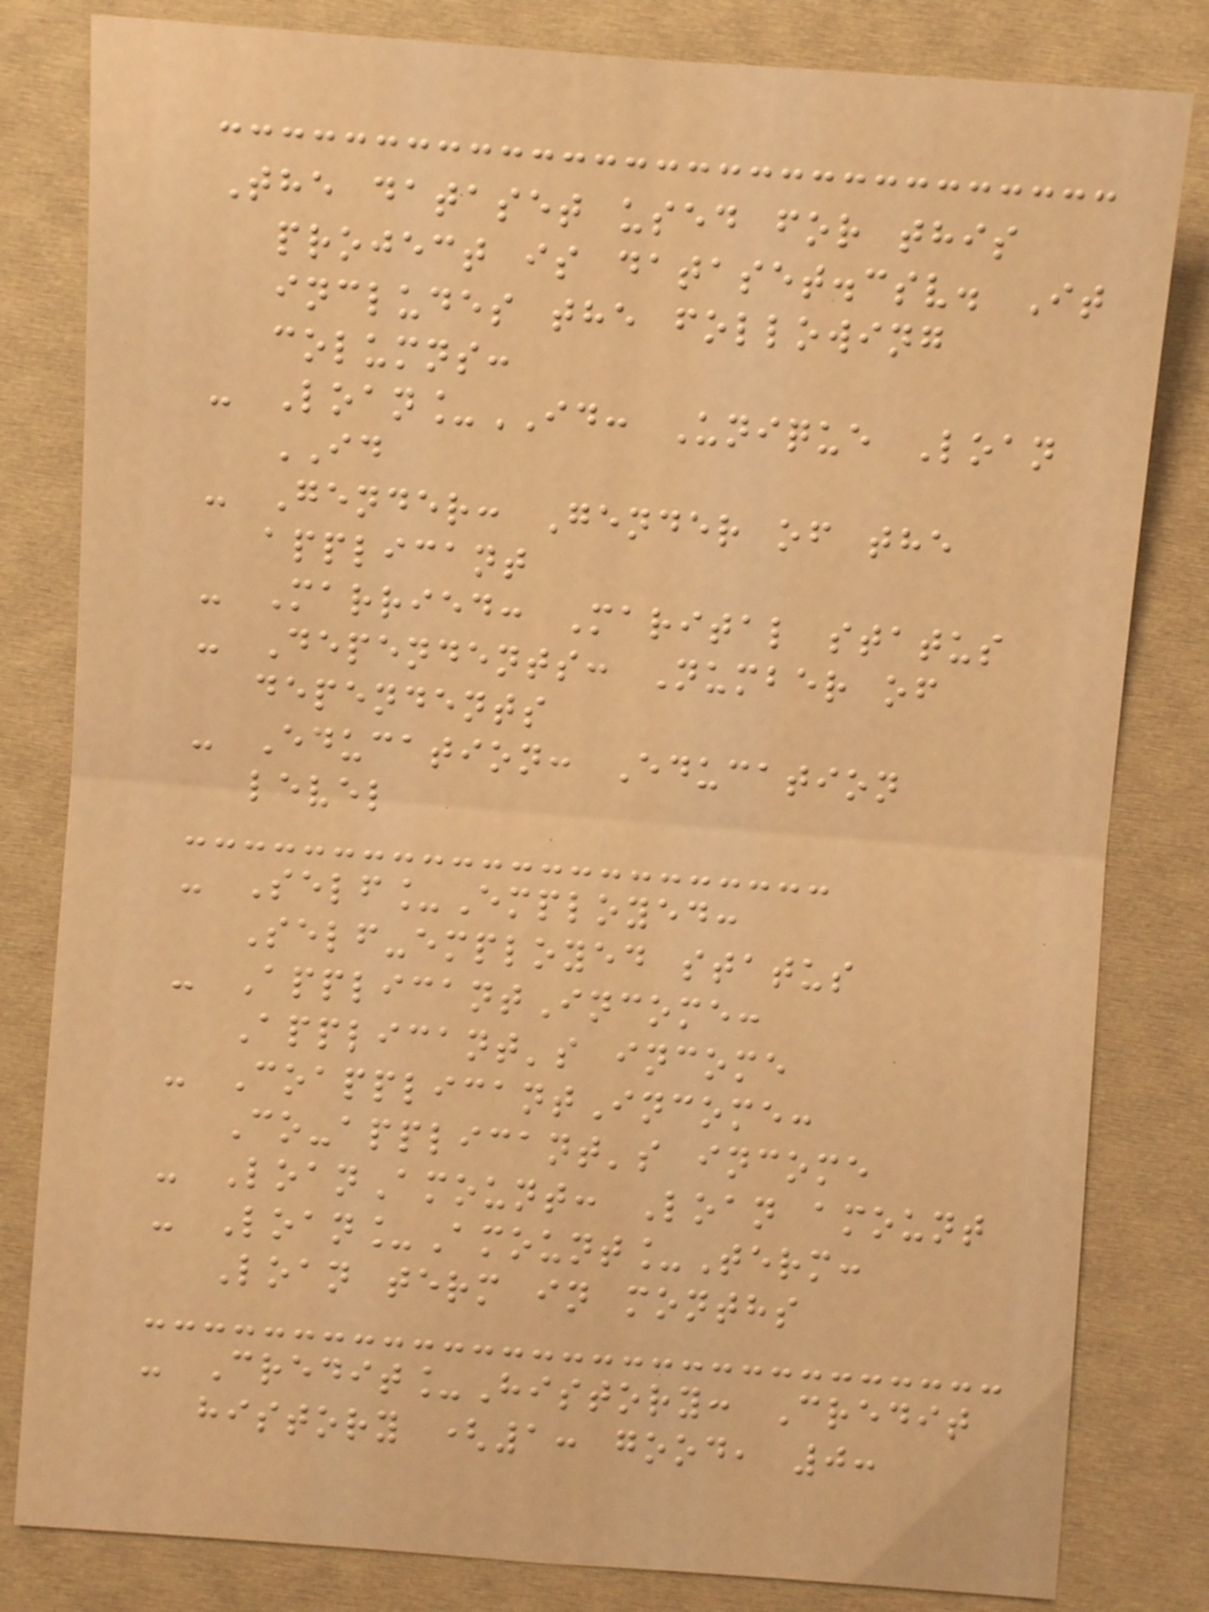The dataset used for this
project is dataset.csv. It
includes the following
columns:
- Loan_ID: Unique Loan
ID
- Gender: Gender of the
applicant
- Married: Marital status
- Dependents: Number of
dependents
- Education: Education
level
- Self_Employed:
Self-employed status
- ApplicantIncome:
Applicant's income
- CoapplicantIncome:
Co-applicant's income
- LoanAmount: Loan amount
- Loan_Amount_Term:
Loan term in months
- Credit_History: Credit
history (1: good, 0:
